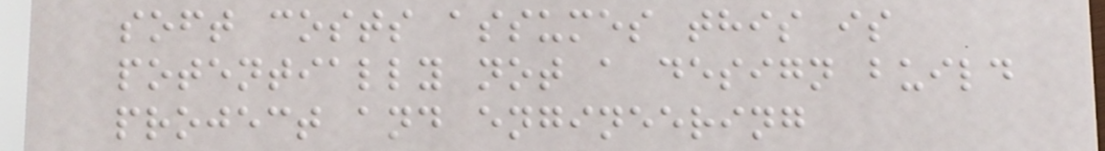soft costs assumes this is
potentially not a design build
project and engineering
